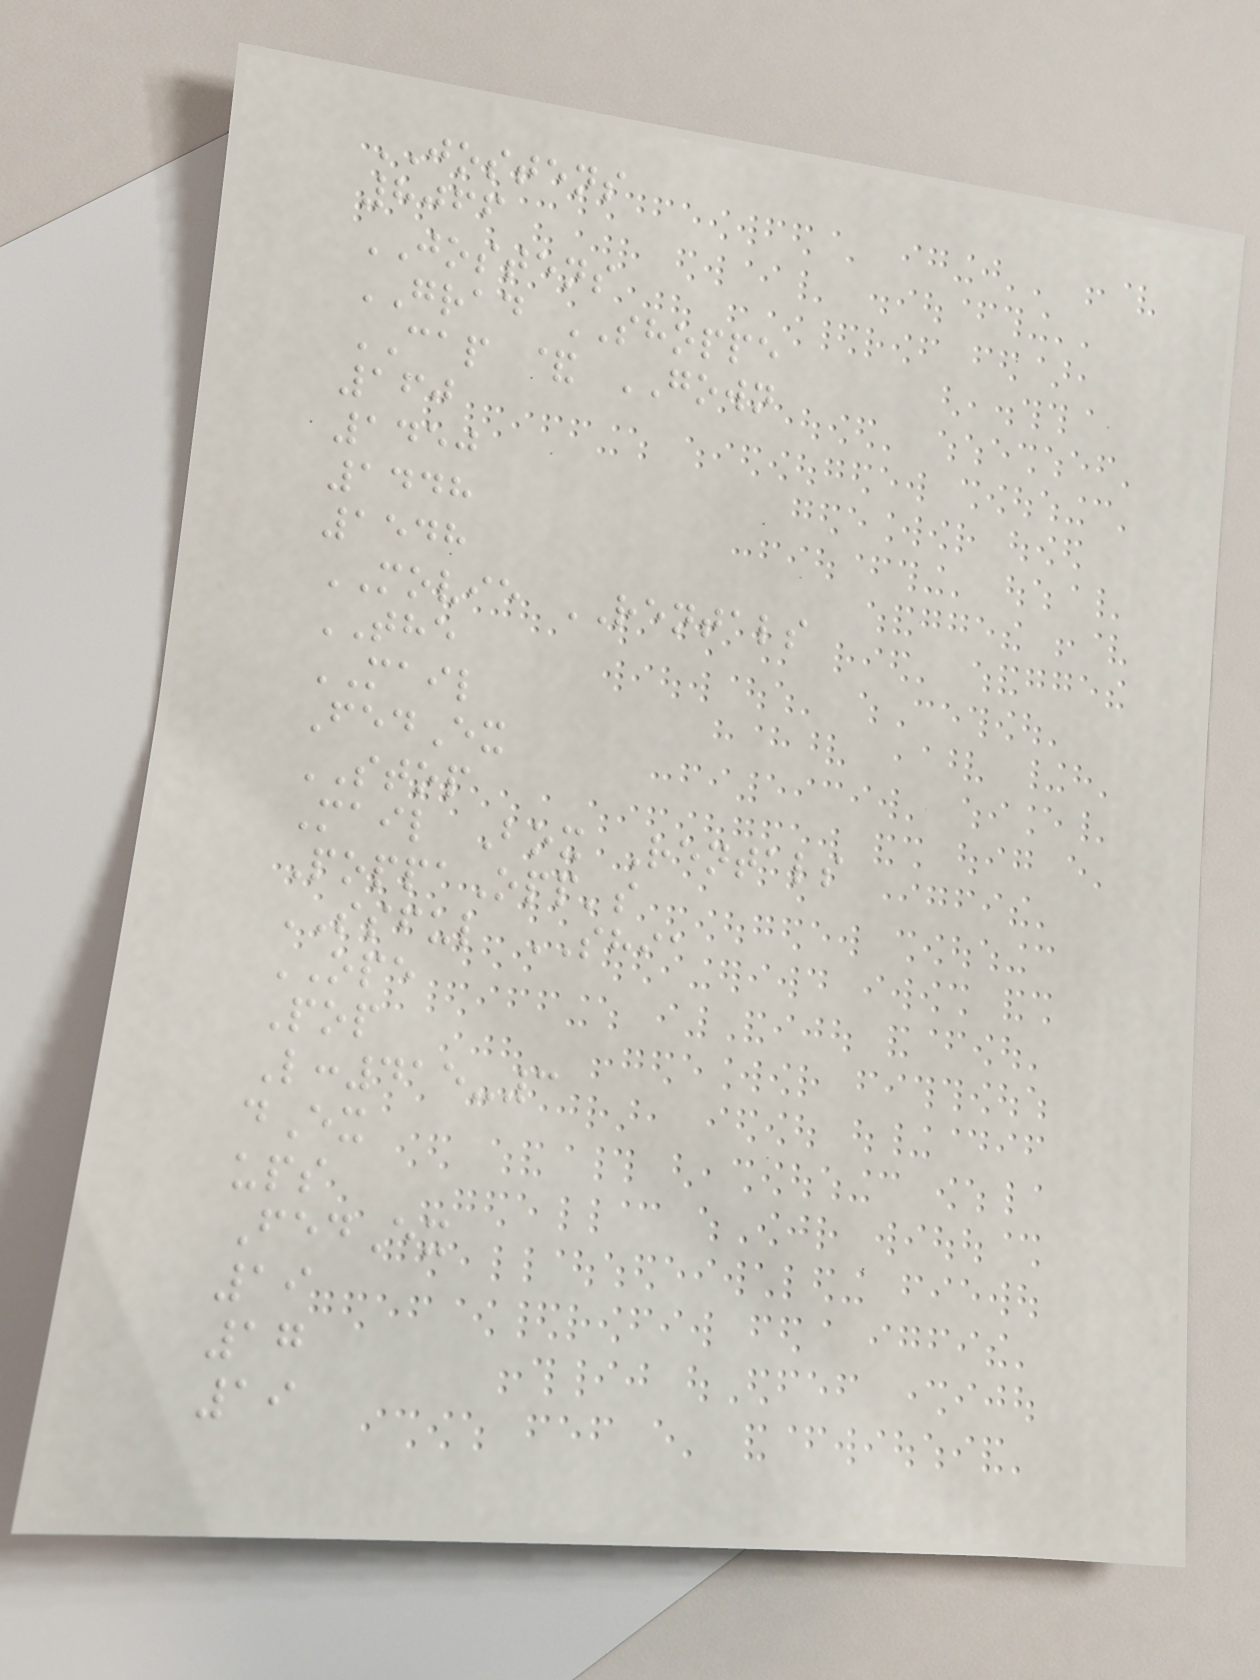JOSTENS
8066
JOSTENS
GRAD SHOPPE
CAP & GOWN
160
1450
1448
1548
MOVIE RENTALS
THE
MAIL
FedEx
STOP
Mail Box Rentals
PoppaOpp's
SSFUL SHIA
OPE
Pop
L:415-3
dEx
ups
FedEx
19
17
19
